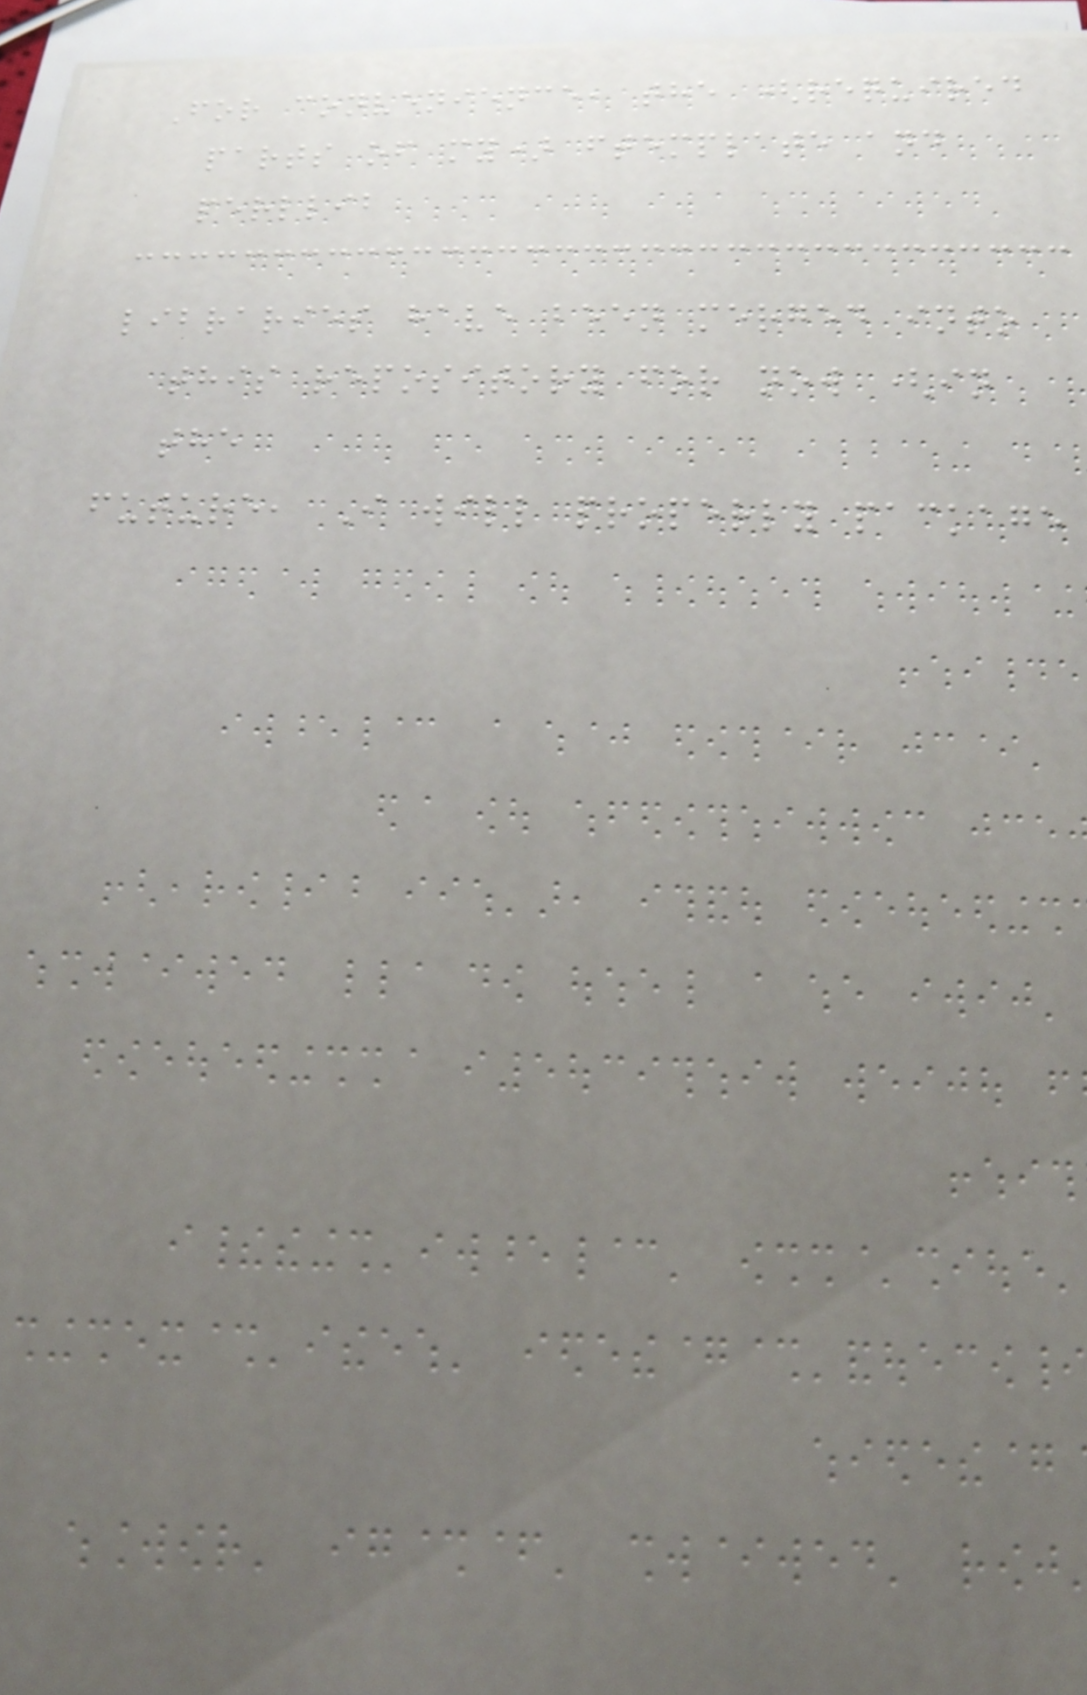For convenience, the (required
parts of my) ftemplate and
perllib
libraries have been merged into
this repository for now (in
the
future, I will properly package
